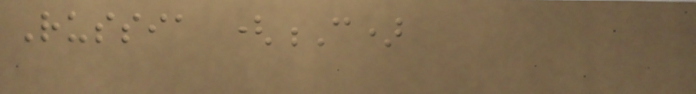Russia (C)
